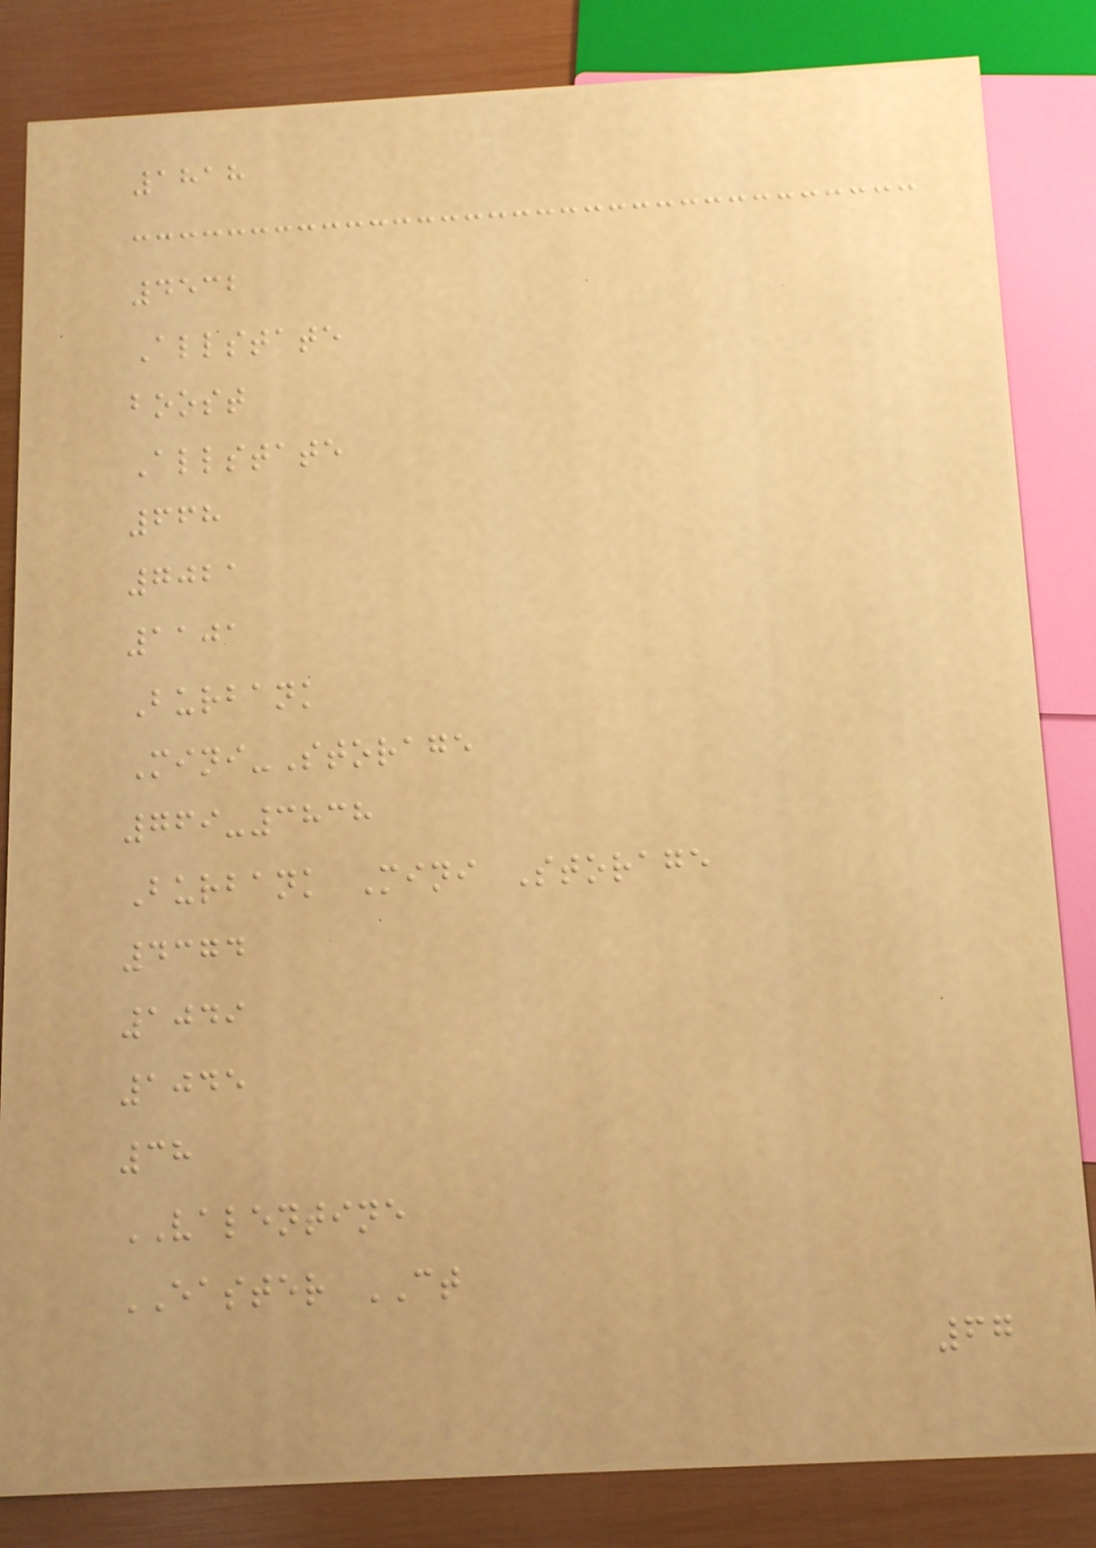1818
4532
Allstate
boost
Allstate
668
7021
1101
Burbank
Mini-Storage
769-3838
Burbank Mini Storage
4374
1049
1045
38
VALENTINE
EASTER CT
67
